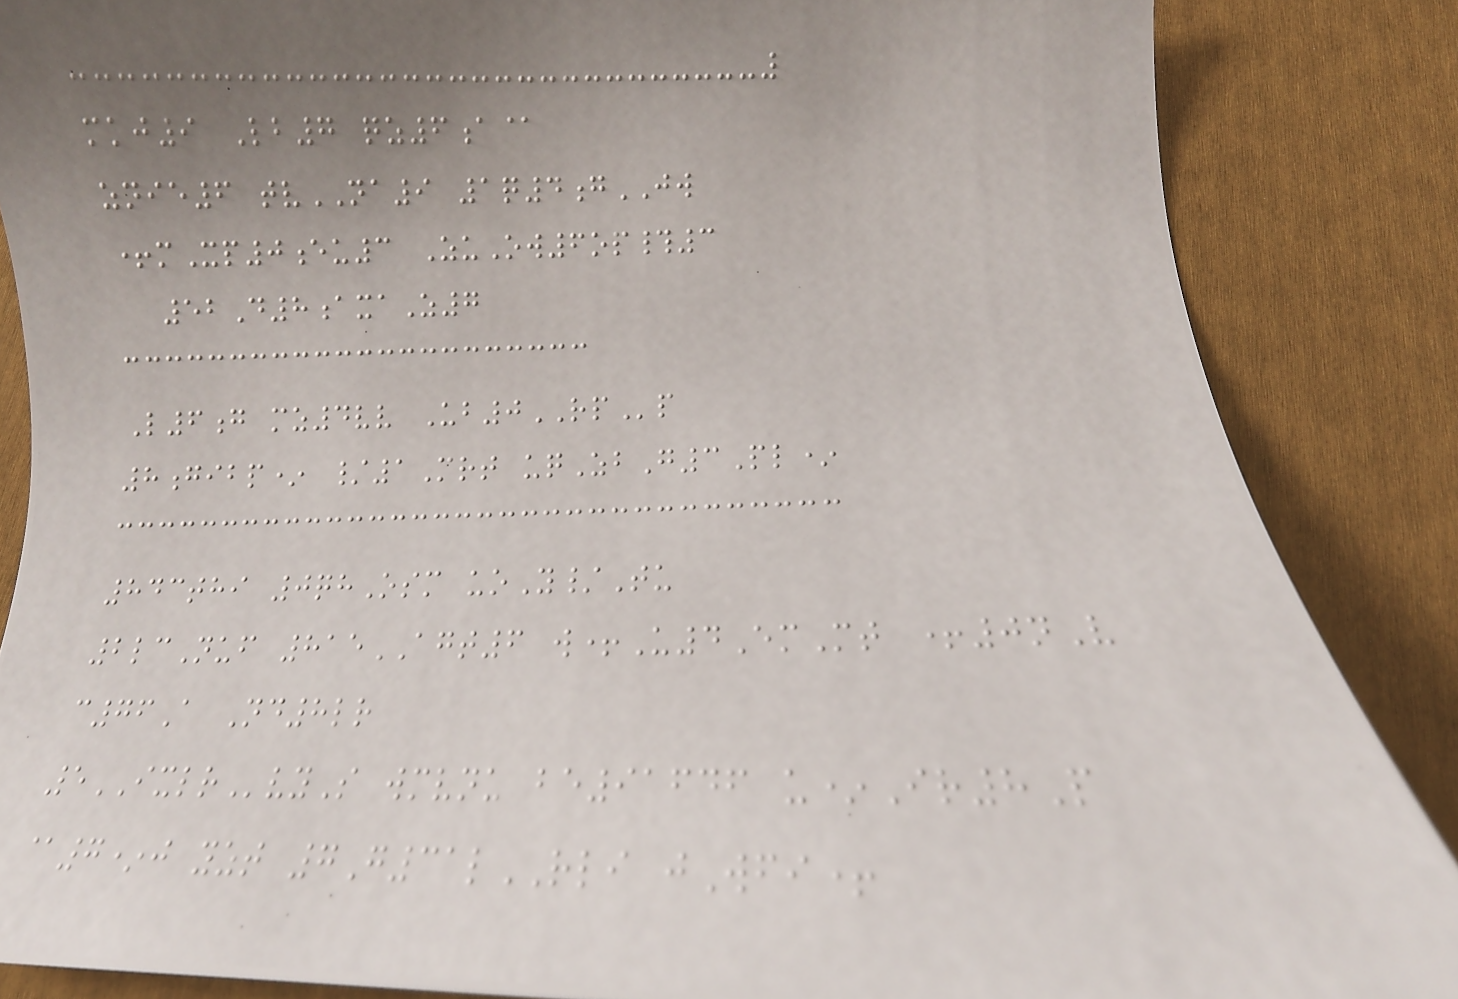mkj9 Lb7 qz6a@
znie6 tvNA9 1q4gJW
+mXp0eu3 ZuOw6op#3
52D8axaZ7
L6g mz4vv Ub0RPp
8gibp* /1Mrt uqZbG3Pl*
843thi 0qhOsm uoY/Tu
2lcNuf 815AGT6 w+U4EmMt +0nV
c76A Nd8lr
5IXLRvyS wmvnu be91646 u*Ir8P
@7*j yzt 7G31lRLI jWfi+
